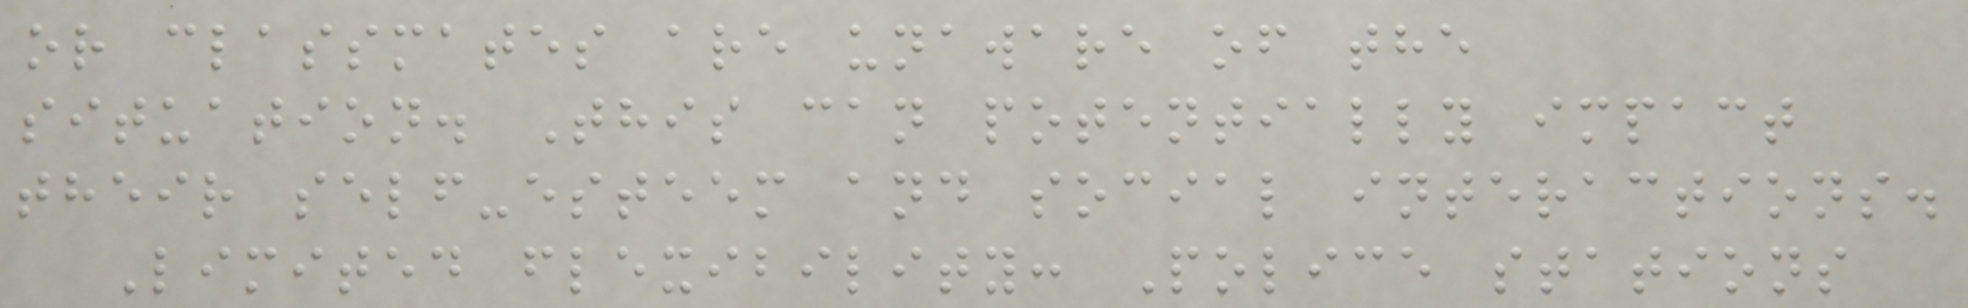or classmates are unaware of the
situation. This can potentially impact
their self-esteem and social interactions.
Limited flexibility: Police stations
